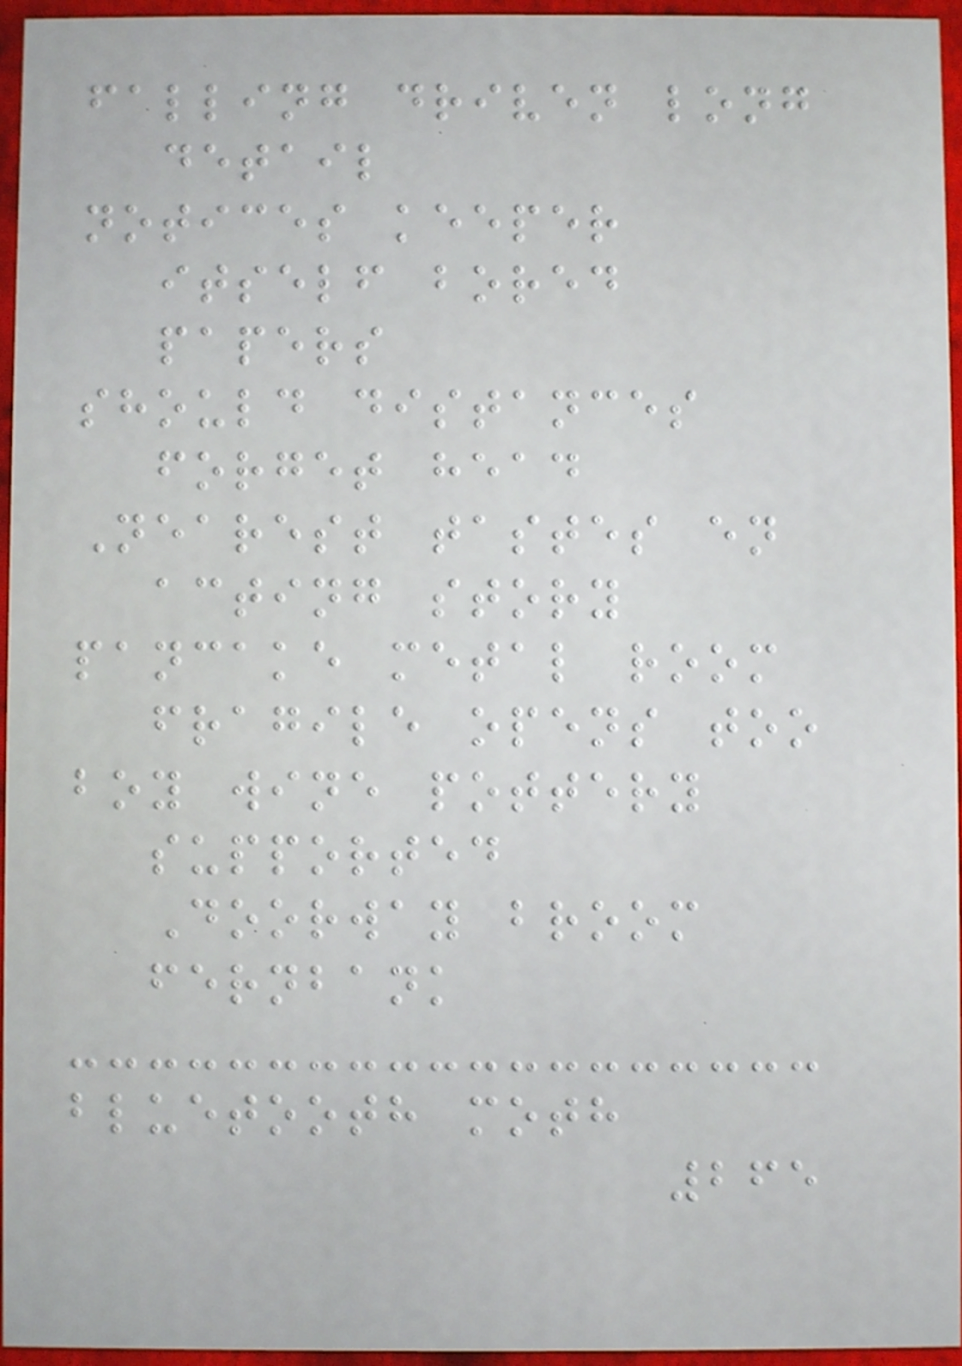falling driven long
detail
notices keeper
itself bored
papers
should distances
forget head
Nearest tastes en
acting story
pancake metal room
fragile opens too
boy wine pottery
supported
Doorway broom
fernbank
bluetooth moth
265
